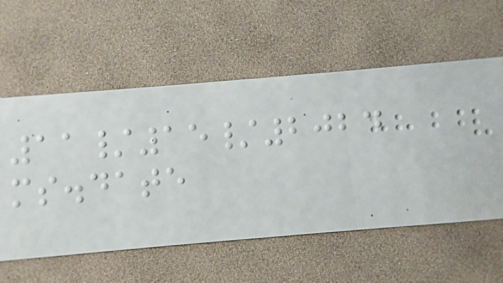11/15/2024
ms.date
